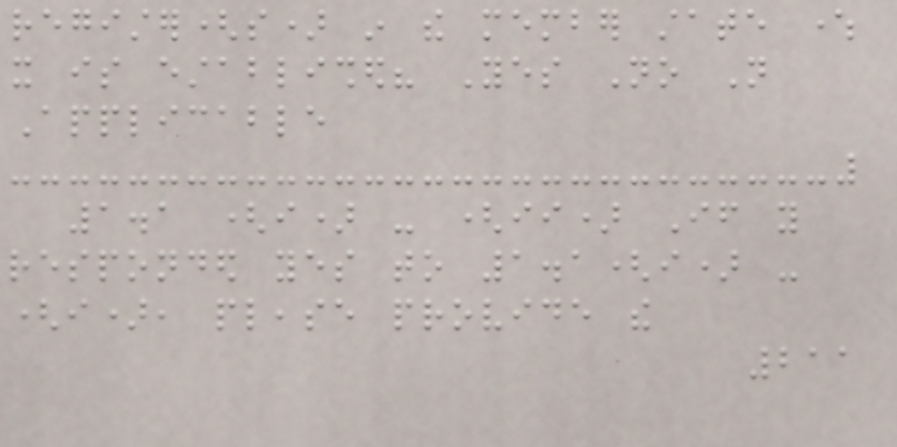register(s) in the member state where
it is established? Yes No Not
Applicable
1.1 (i) - (ii) If you
responded yes to 1.1(i) -
(i), please provide the
211
